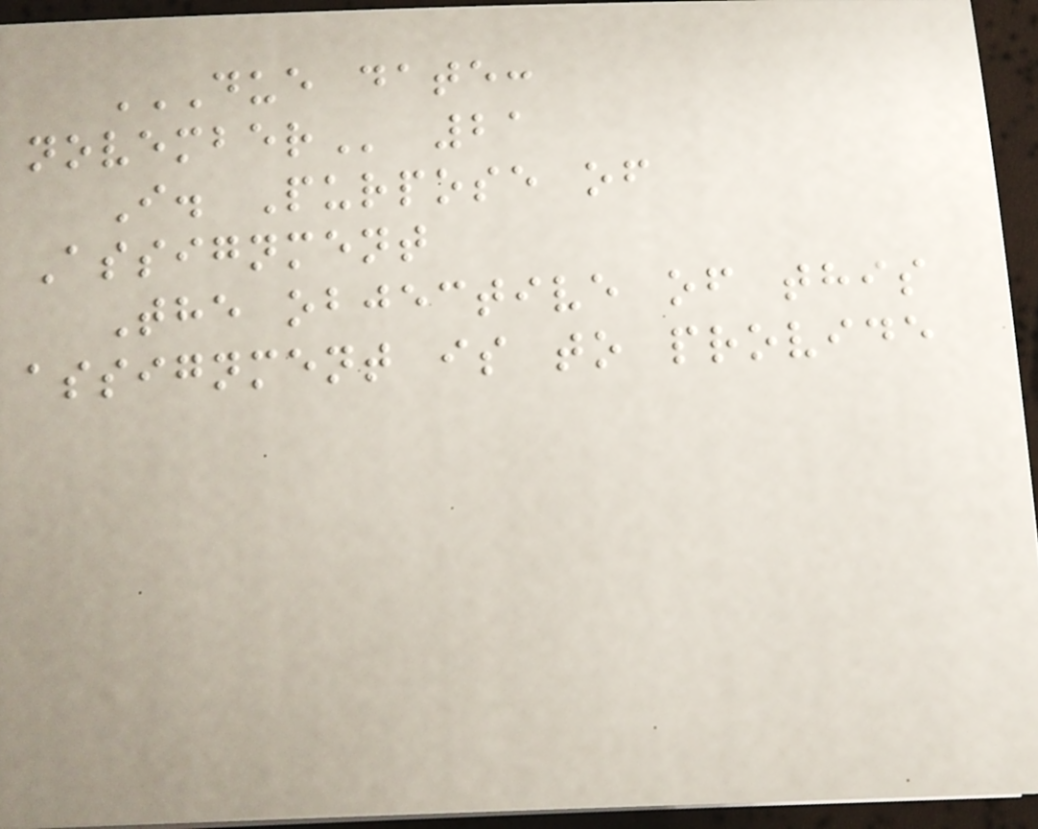DUE DATE:
NOVEMBER 21
I. Purpose of
Assignment
The objective of this
assignment is to provide
